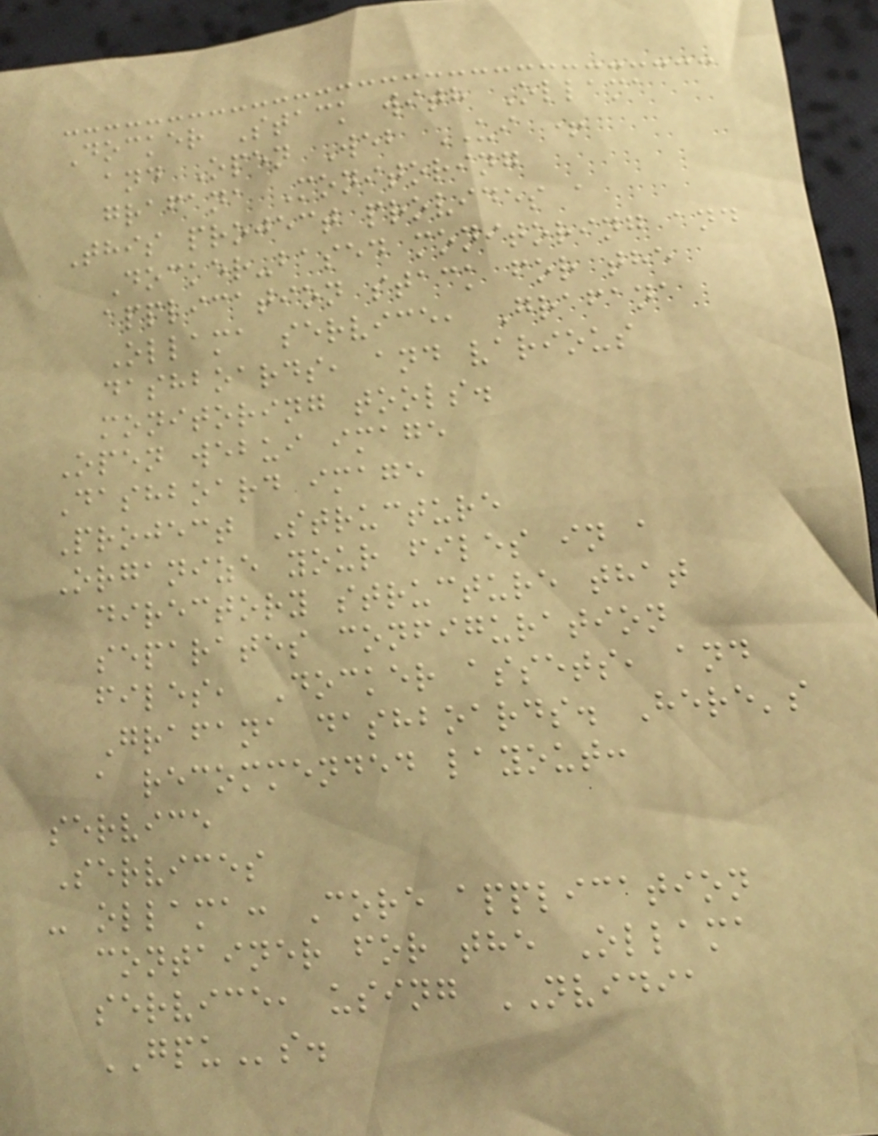Docker Stack with Ollama
and Open Web UI +
grafana Monitoring
This project provides a
Docker-based monitoring and
application stack for the
Ollama service, Grafana
dashboards, and various
monitoring tools.
Open webui image
Dashboard image
Project Structure
Organize your files in a
directory structure that
separates configuration
files, Docker assets, and
Grafana dashboards. Here's
a recommended layout:
service
Services
- ollama: Core application
container for the Ollama
service, using NVIDIA
GPUs.
